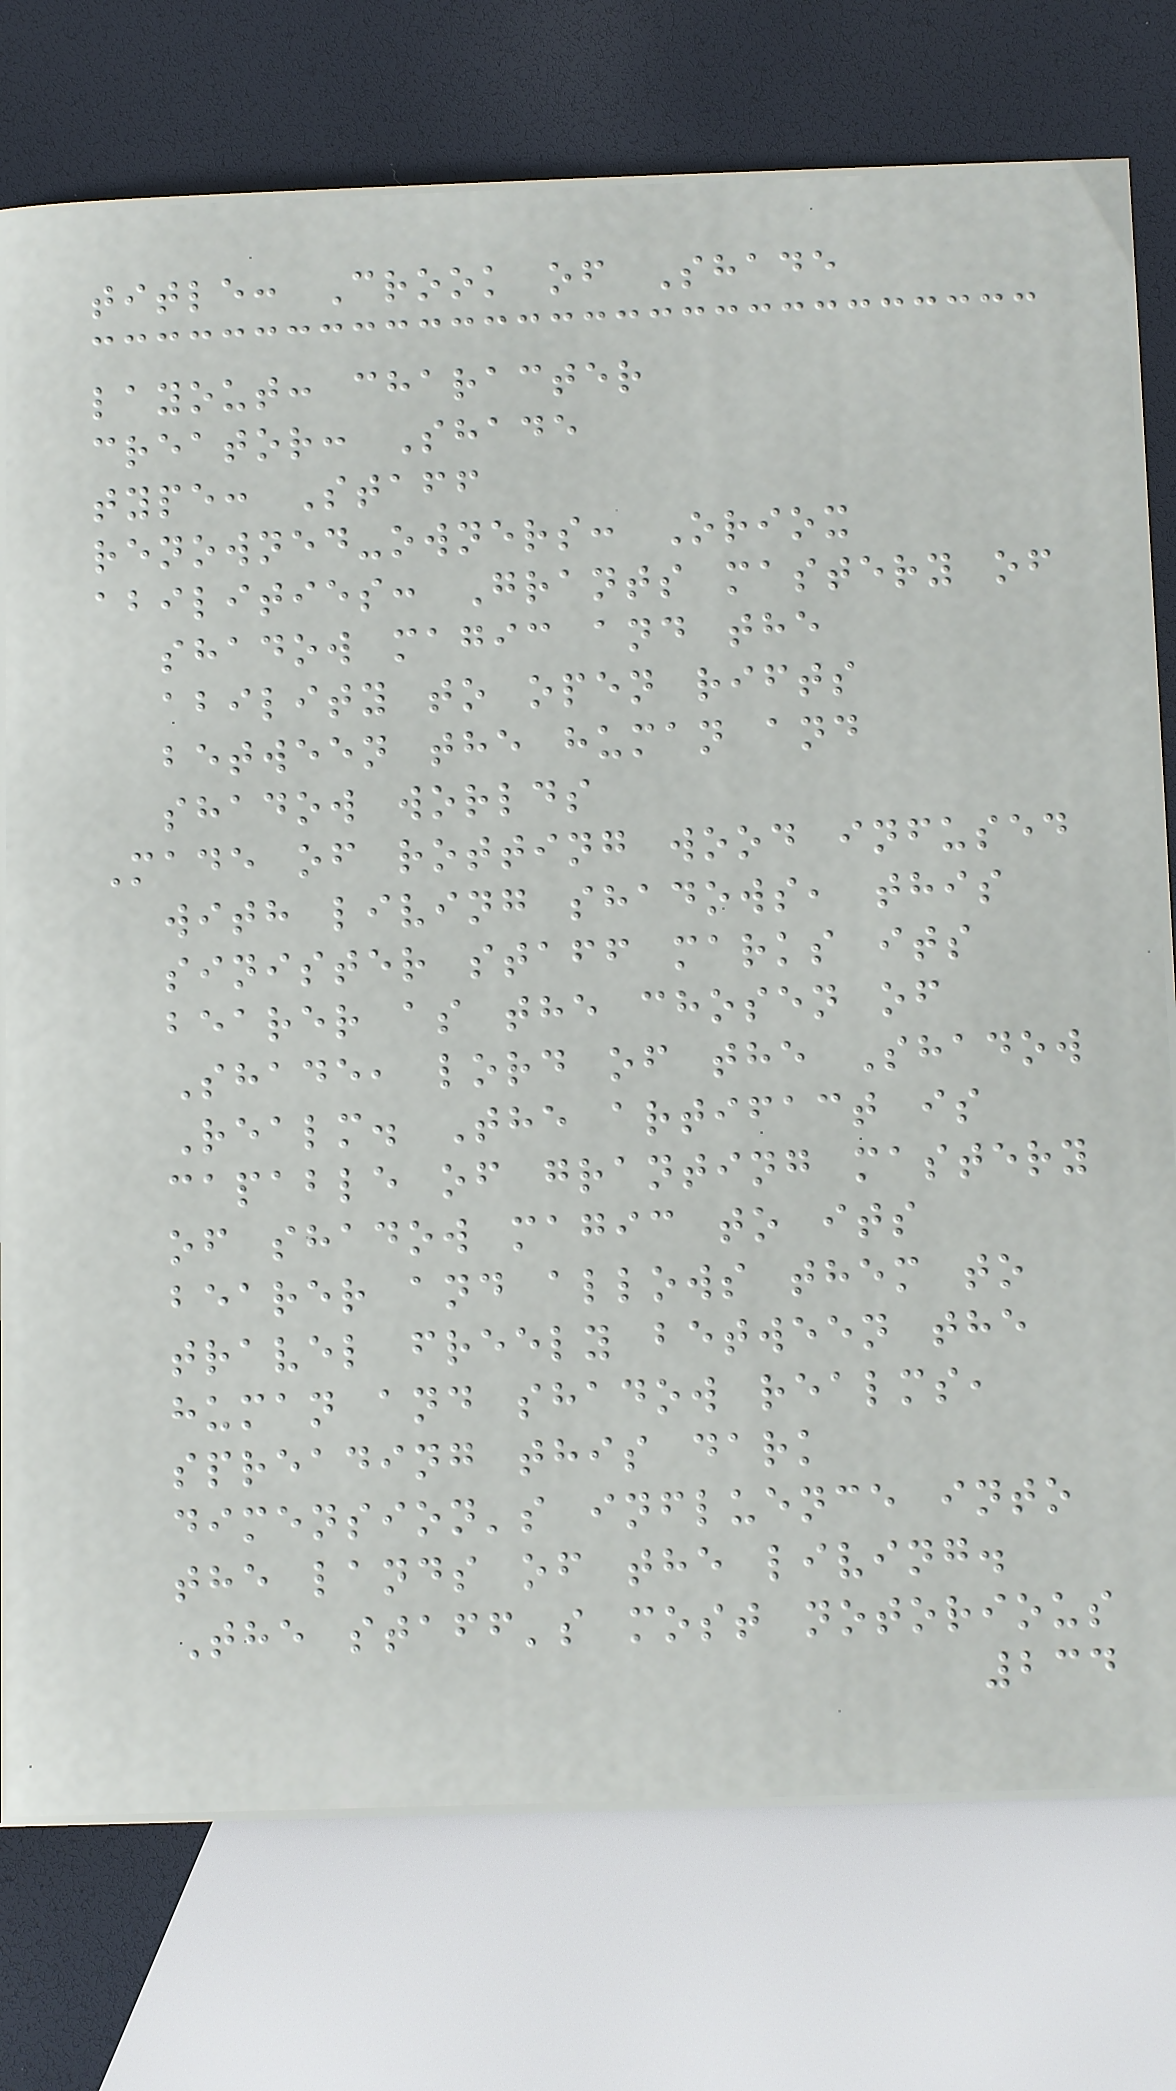title: Crook of Shade
layout: character
creator: Shade
type: Staff
renowned-owners: Oriox
abilities: Grants mastery of
shadow magic and the
ability to open rifts
between the human and
shadow worlds
Made of rotting wood infused
with living shadows, this
sinister staff marks its
bearer as the chosen of
Shade, lord of the Shadow
Realm. The artifact is
capable of granting mastery
of shadow magic to its
bearer and allows them to
travel freely between the
human and shadow realms,
spreading this dark
dimension's influence into
the lands of the living.
The staff's most notorious
234
